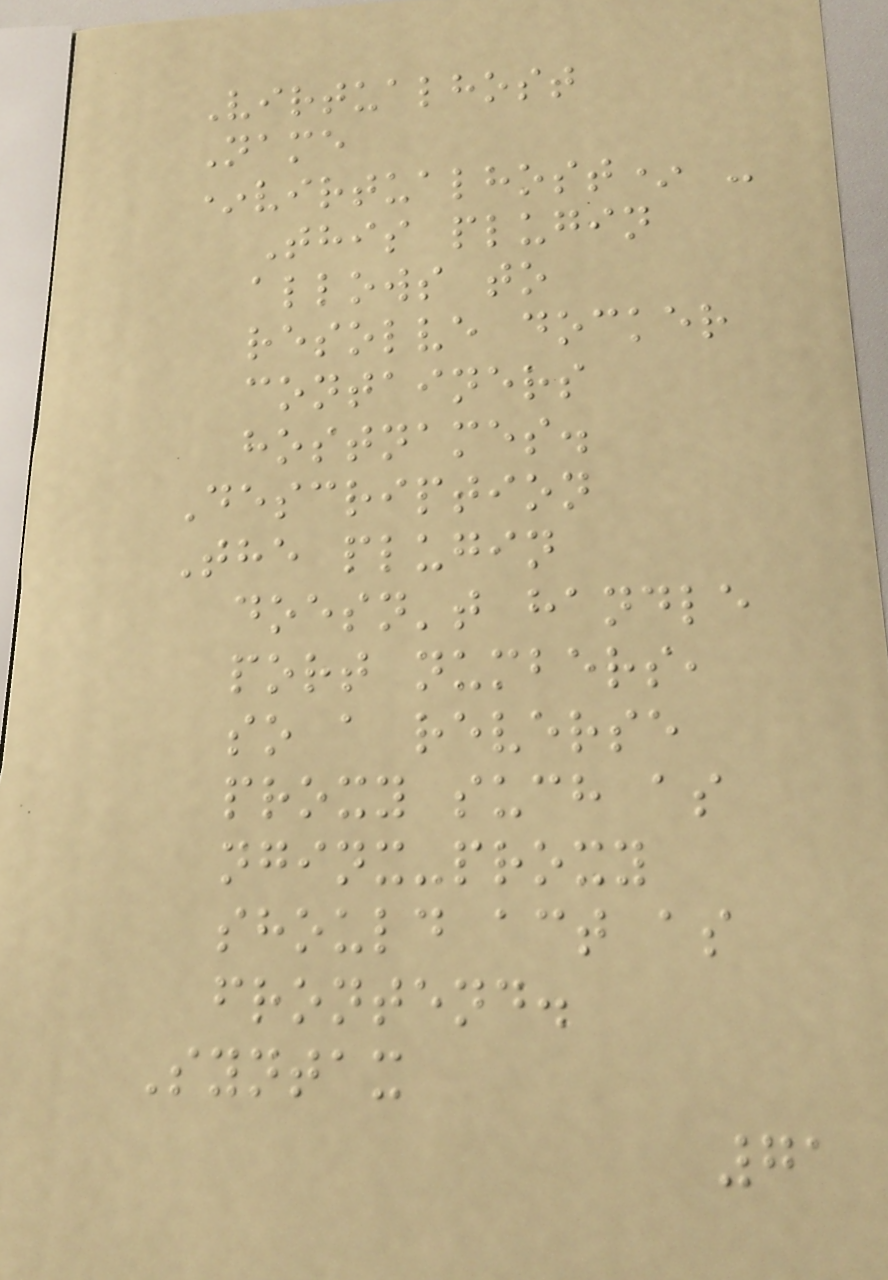Virtualhost
Name
*virtualhost* -
This plugin
allows to
resolve docker
containers
hostnames.
Description
The plugin
doesn't handle
port numbers,
so a reverse
proxy such as
nginx-proxy
should act as
frontend.
Syntax
71
